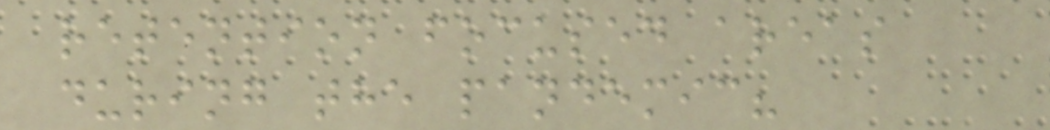retention focused areas
during the pandemic?
